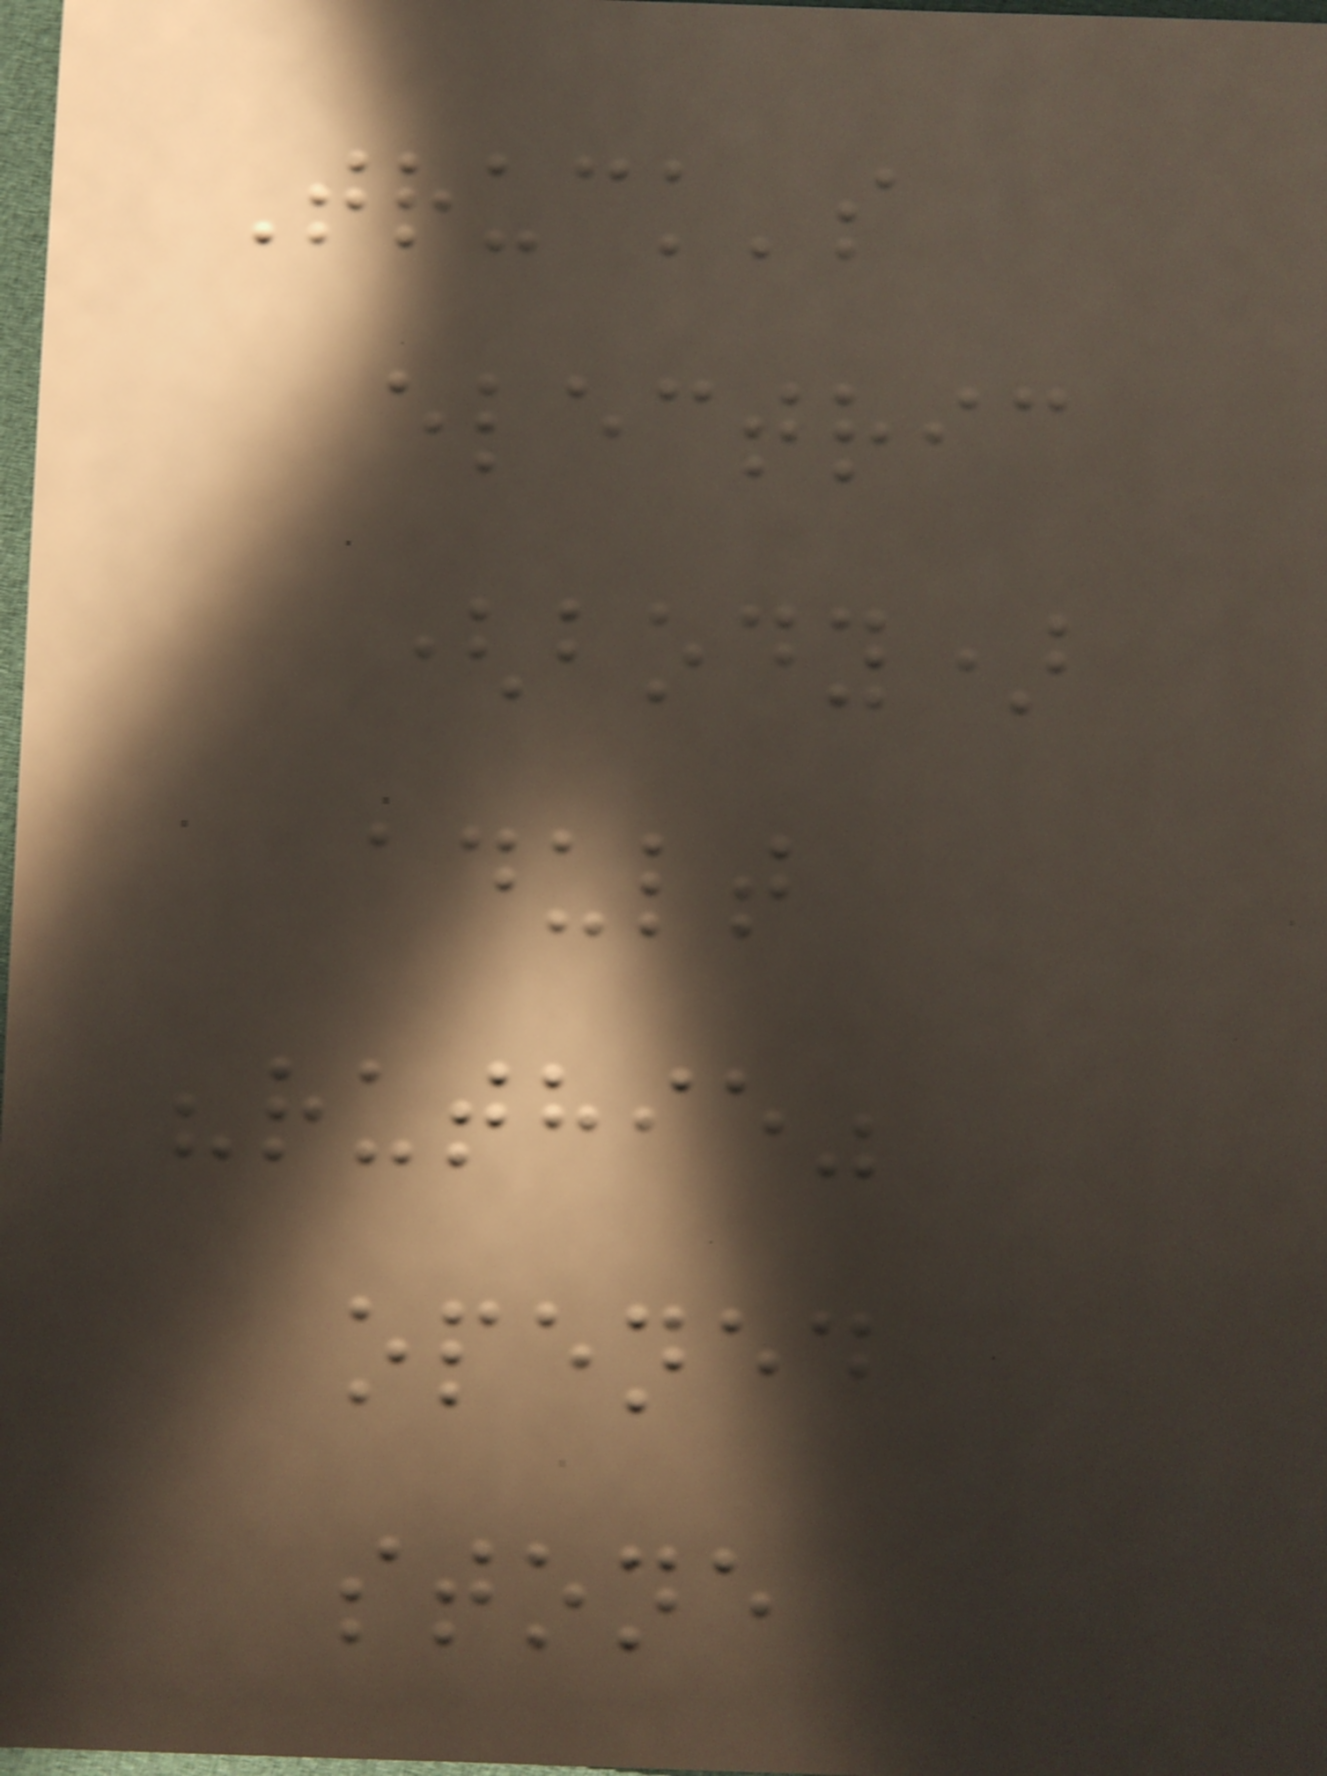Truck's
electric
(body)
adult
"ruthie"
opened
stone
